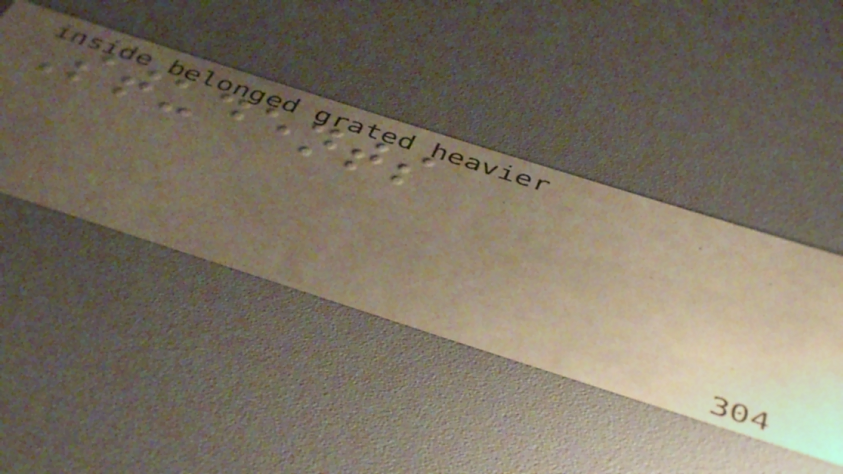Students
